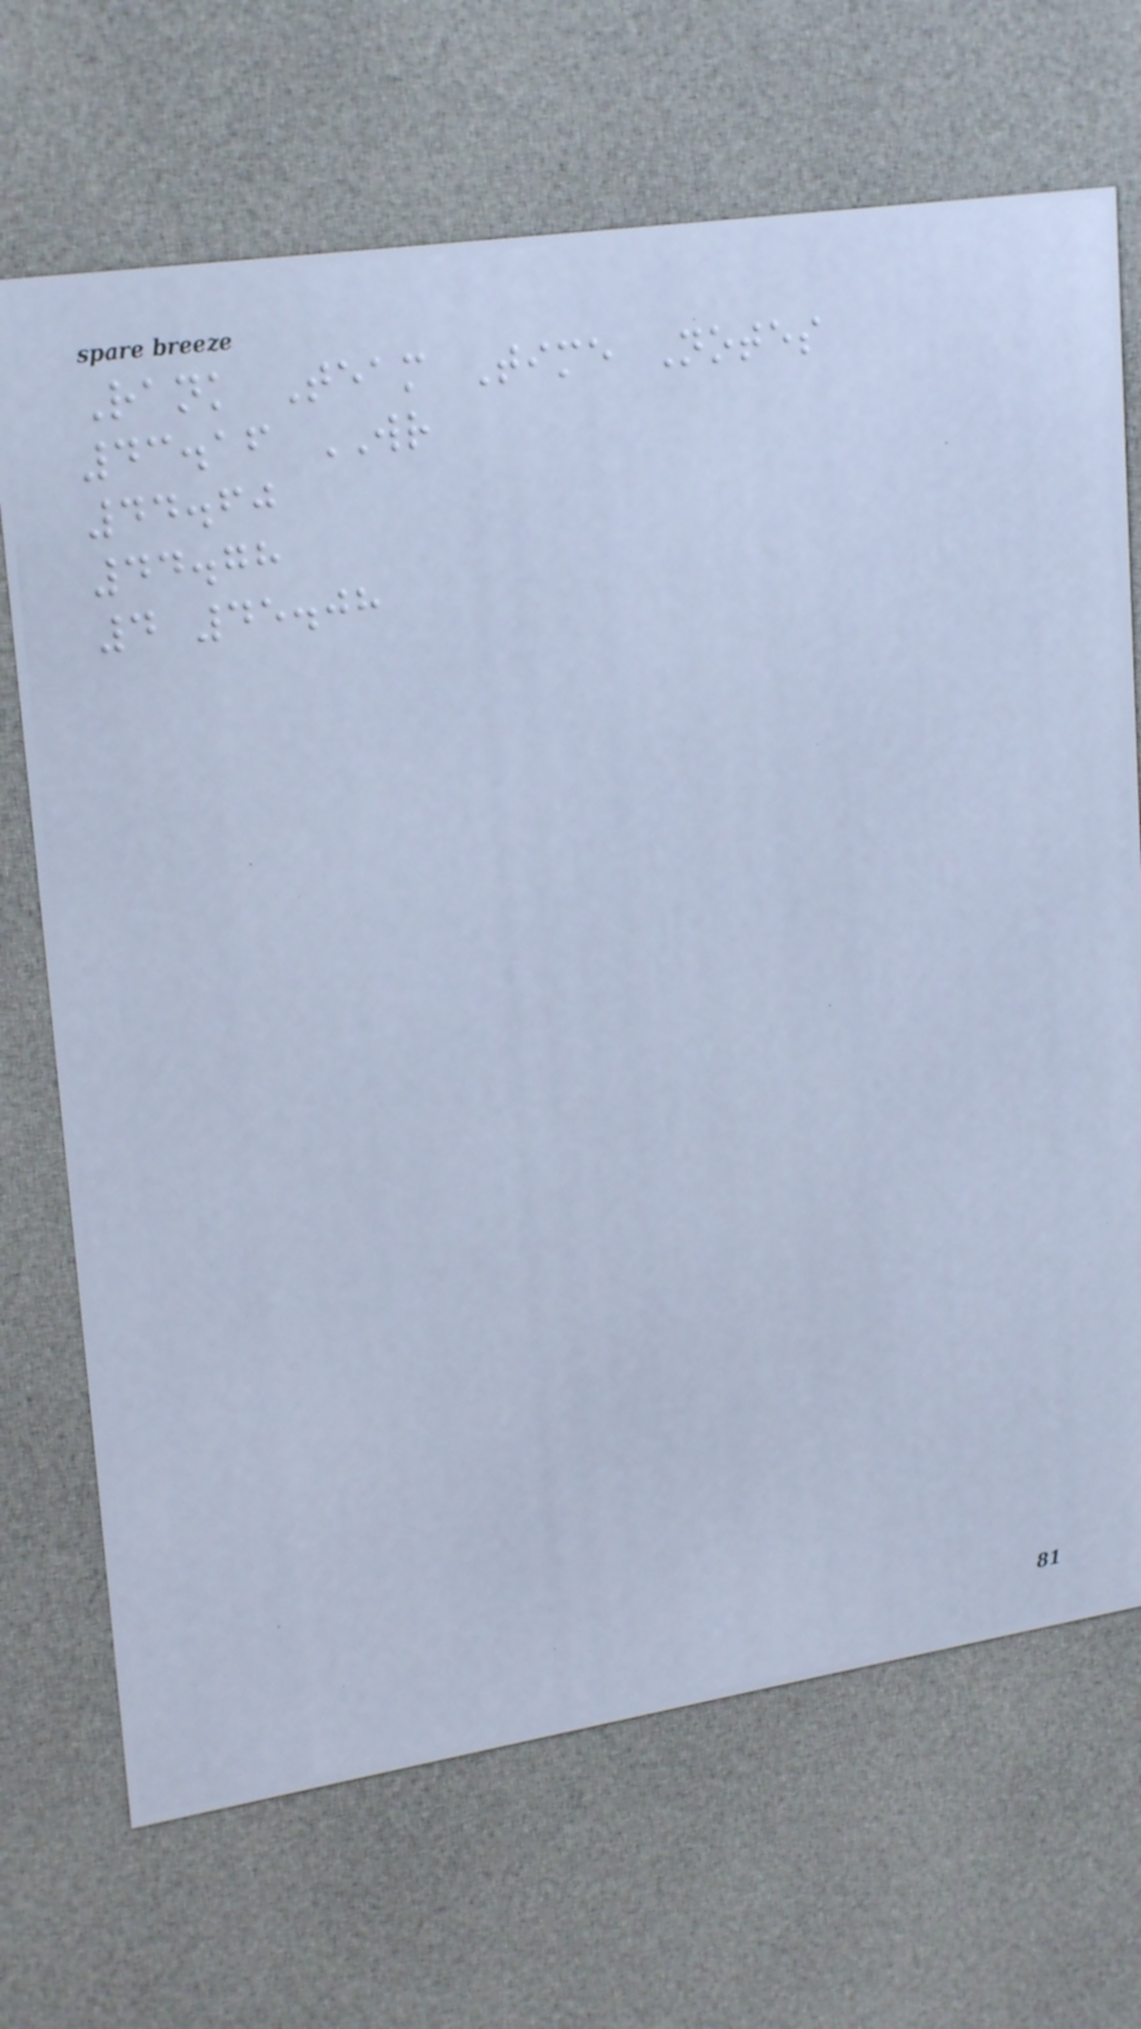Rank Team Time Notes
43.16 WR
44.60
44.78
4 45.08
